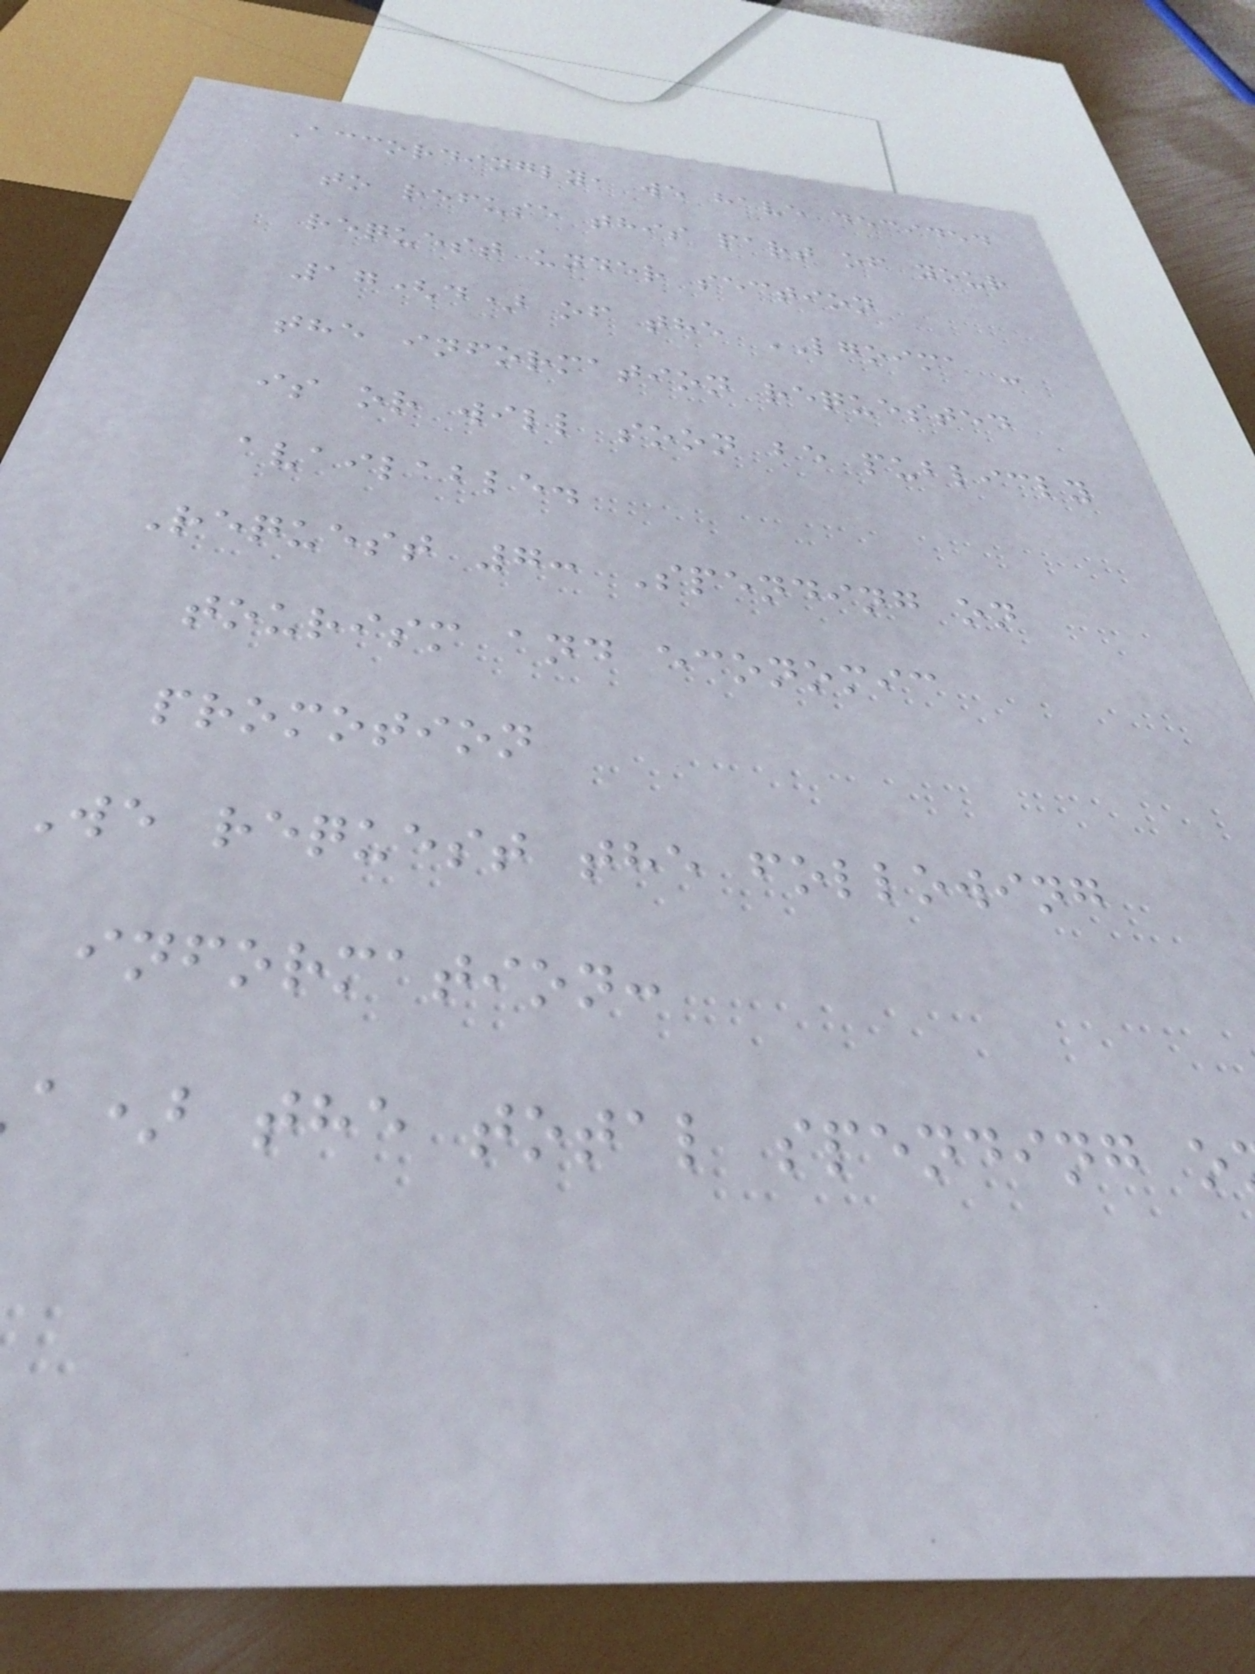Accordingly, we have decided
to refuse this part of your
request under section
17(d) of the LGOIMA -
the information requested
is or will soon be publicly
available.
Request 7: Spending on
tourism and economic
promotion
We request the following
information:
a) the total spending o
